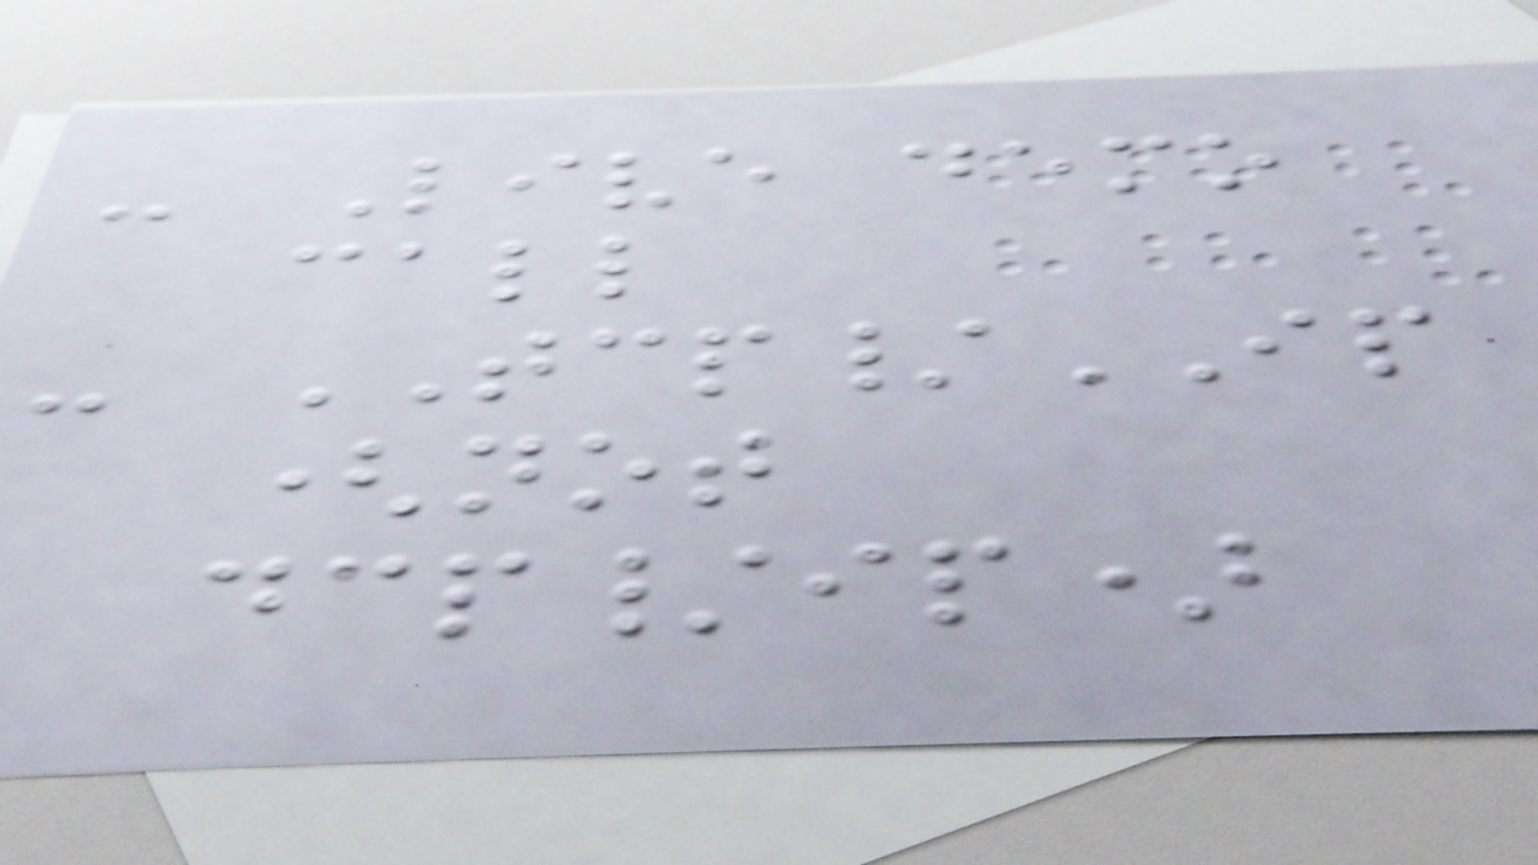- Live demo
call
- TCP/IP
(not
dcp/ip)
